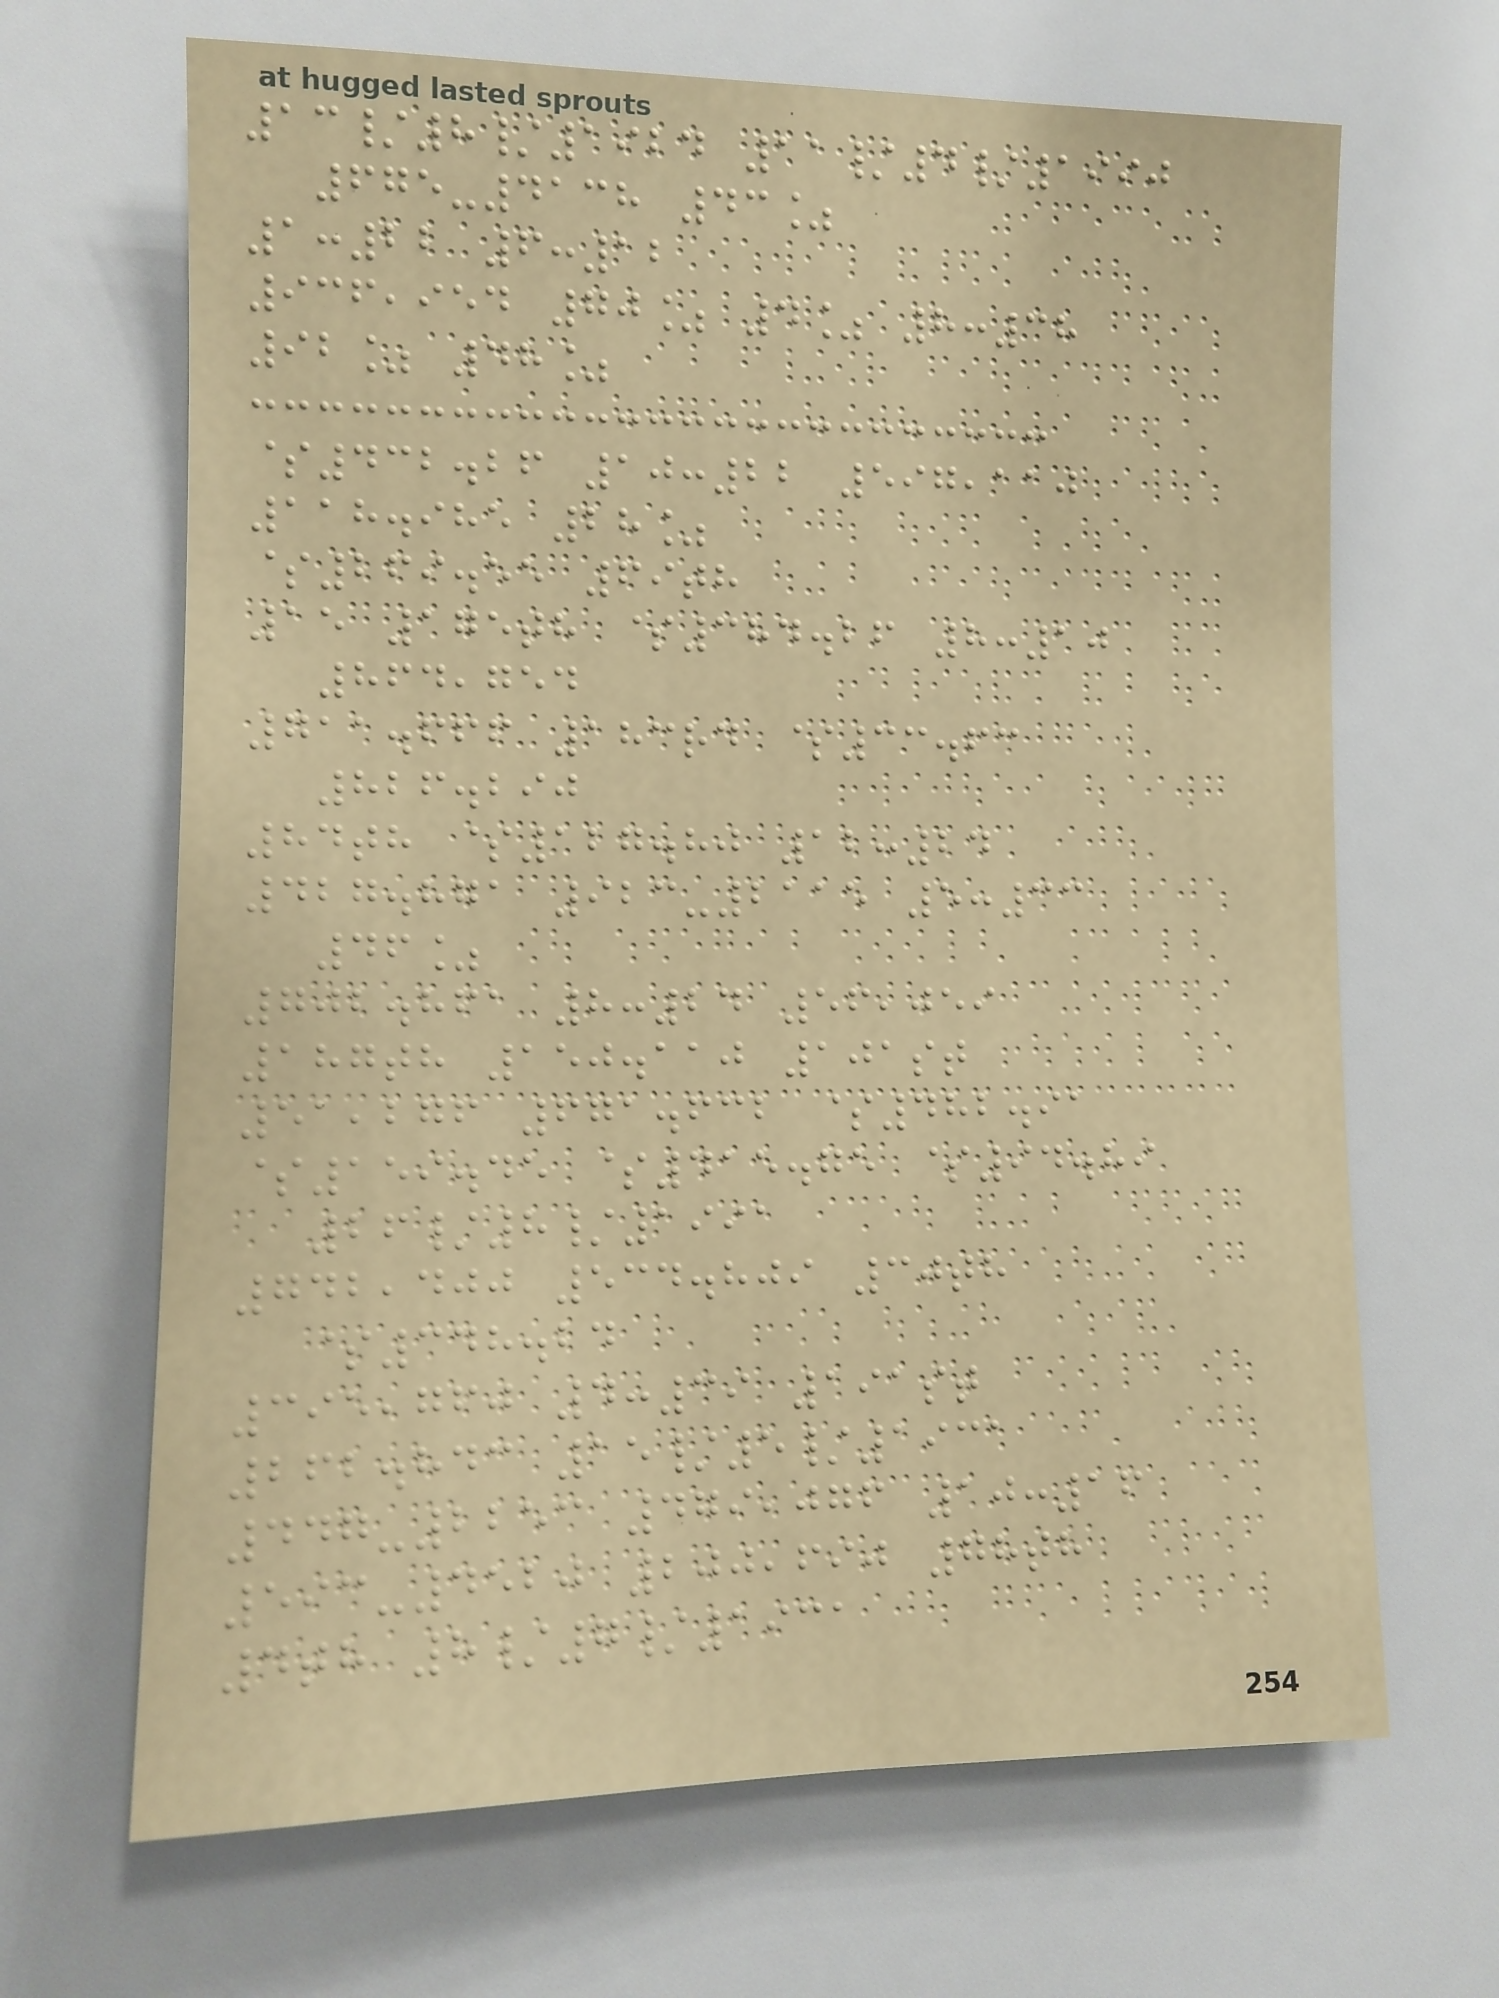13/8/1924 11/4/1990
675-4138 43%
1:22 6:12
936,954 70% 4% 8:38
92% 48%
$432.26 10:22 597,110
118.985 28%
$269.55 69th
15 175th $384.26 8:10
864,754
711.666 183rd $33.63
826.290
84th $127.80 12:24
427.871 923-2115 5:33
46%
702.861 8:24 56,059
187th 150.110 101st
51,276 671.632 $482.91
$159.45 $415.75 $94.89
26/8/1991
742,400 534.809 30th
$348.24
395,760 4:39 191st
262.843 15/5/1931
447-2253 479,076 10:16
593-4520 200,690 78th
4th 8/7/1931
